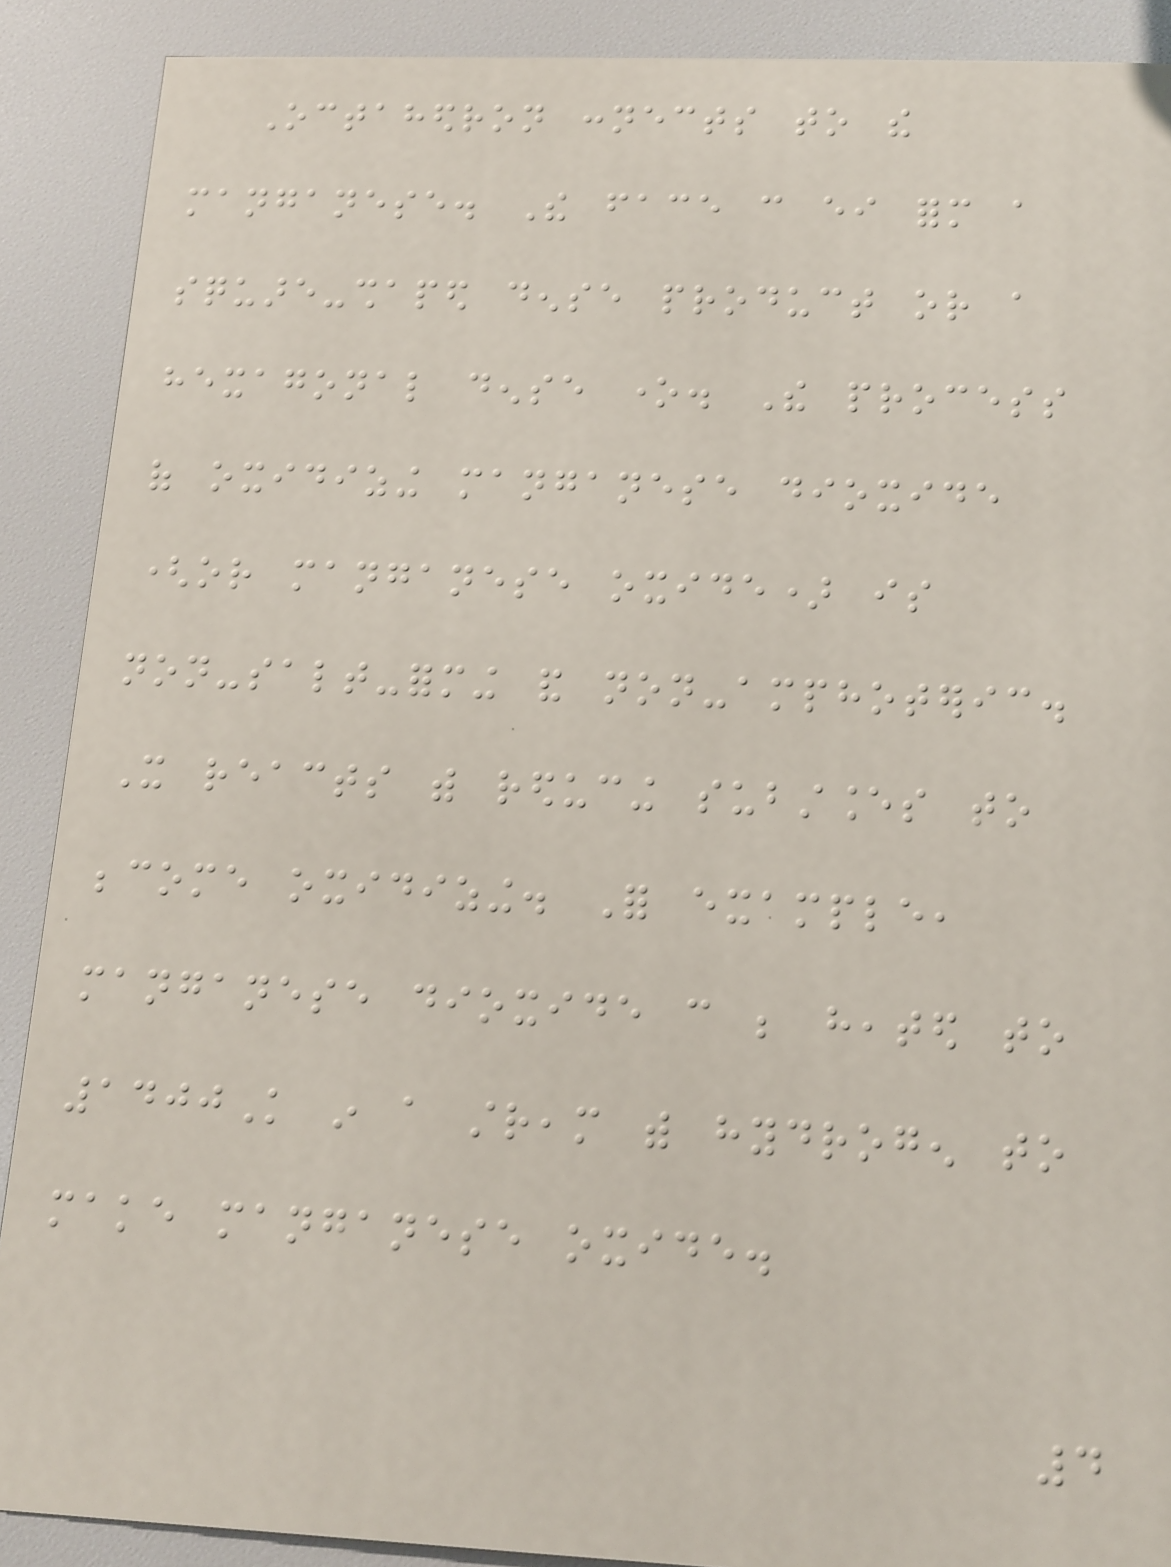Octahedron connects to the
manganese. The face can either form a
square-shaped dense product or a
hexagonal dense one. The process
of oxidizing manganese dioxide
(or manganese oxide) is
non-salt-forming and non-amphoteric.
It reacts with reducing substances to
become oxidizing. For example,
manganese dioxide can be heated to
1400K in a stream with hydrogen to
make manganese oxide.
4
